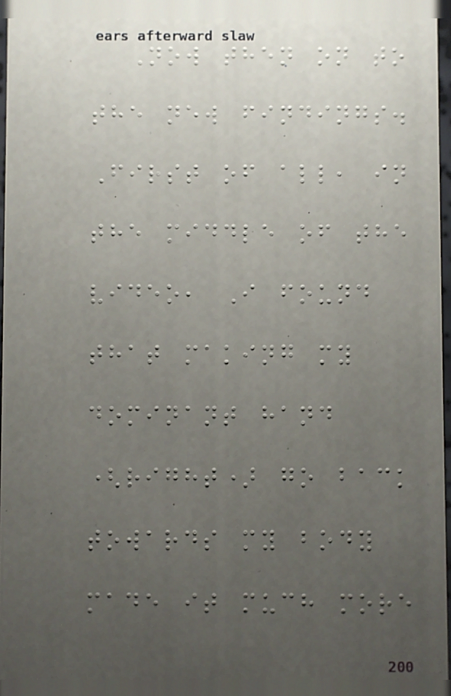Now then on to
the new findings.
First of all, in
the middle of the
video, I found
that making my
dominant hand
(right) go back
towards my body
made it much more
